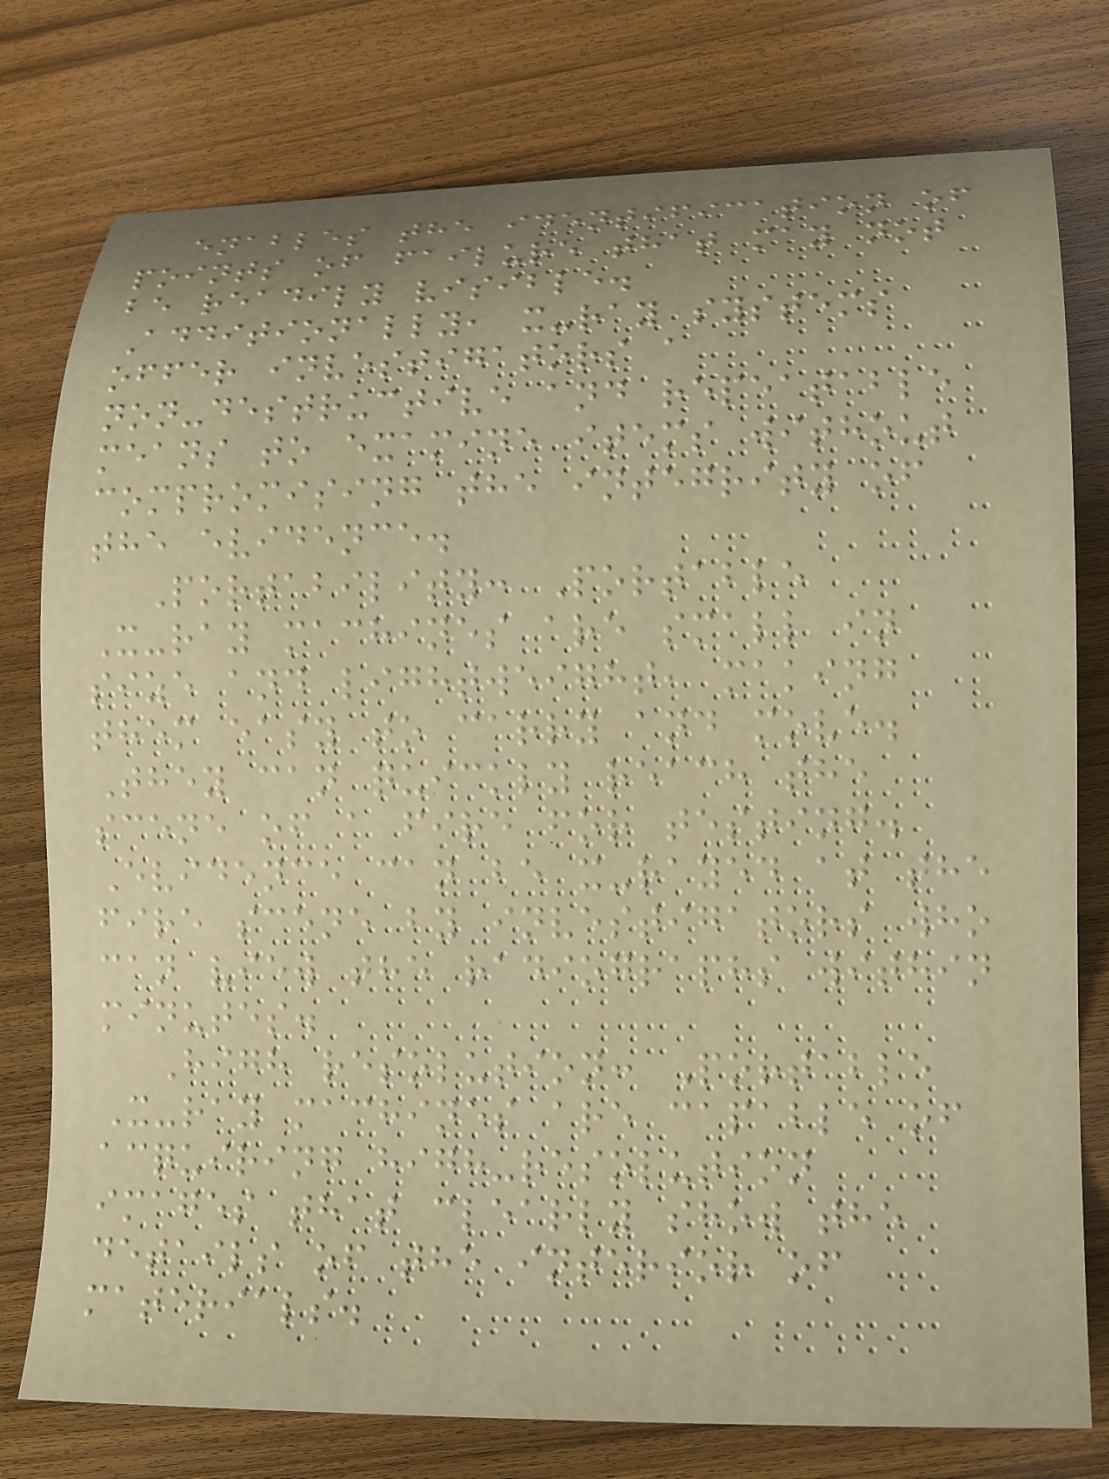enables the identification of
points of failure that may not
be readily visible.
Additionally, x-ray systems
offer investigators a
non-destructive and repeatable
means to examine items without
compromising the integrity of
the evidence.
Portability: Portable
X-ray machines are small in
size and lightweight, making
them easy to carry and move.
They can quickly reach the
scene of a fire for testing.
Evidence can be x-rayed at the
fire scene by investigators who
can view the radiographs within
minutes.
High resolution: Portable
X-ray machines are capable of
acquiring high-resolution
images that clearly show the
details of the interior of
materials.
